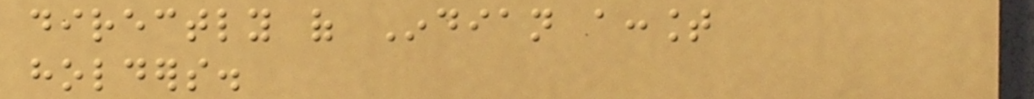directly of Indian account
holders.
